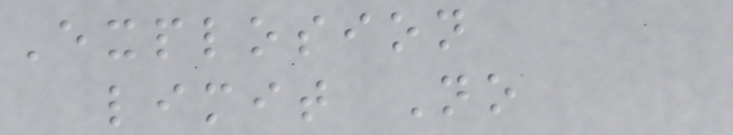Explosion
limit No
